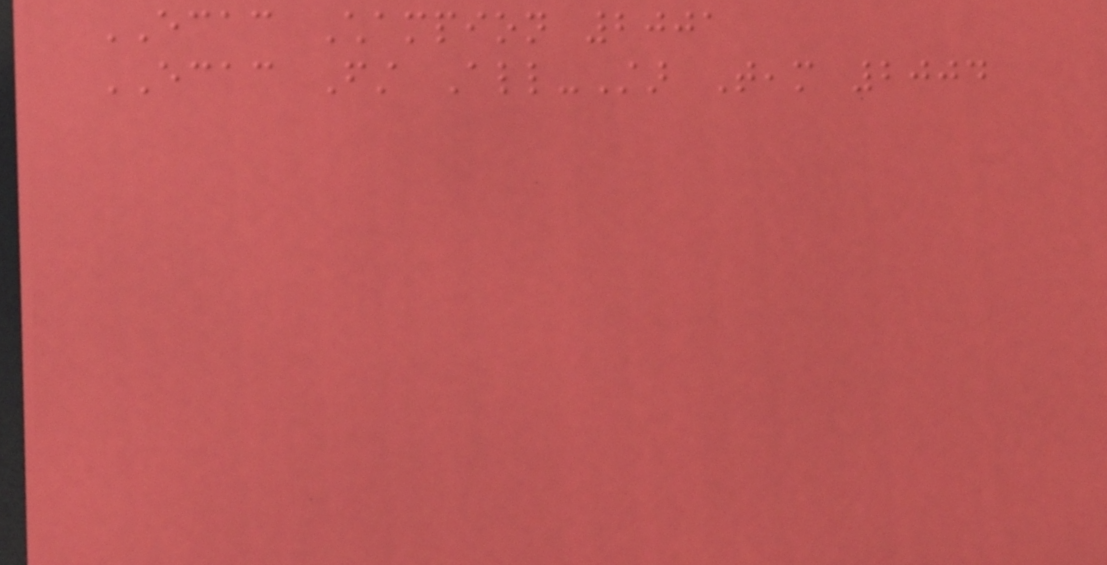ECAC Champion 2001
ECAC First All-Star Team 2004
